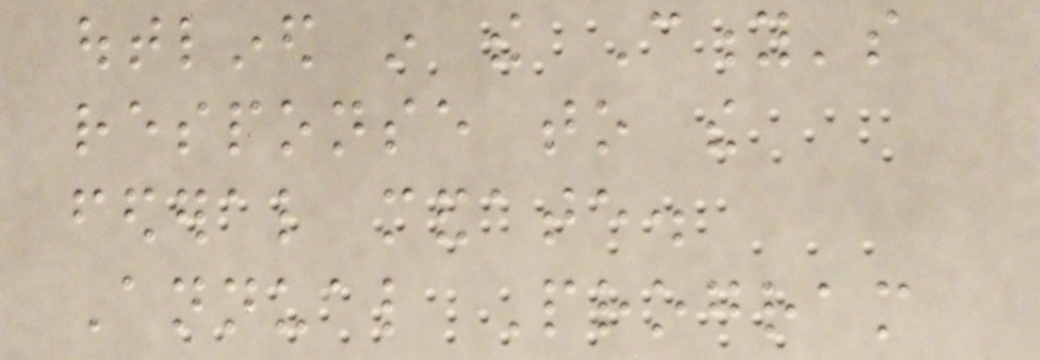outlined in the City's
response to the
federal mandate.
Annual Program
